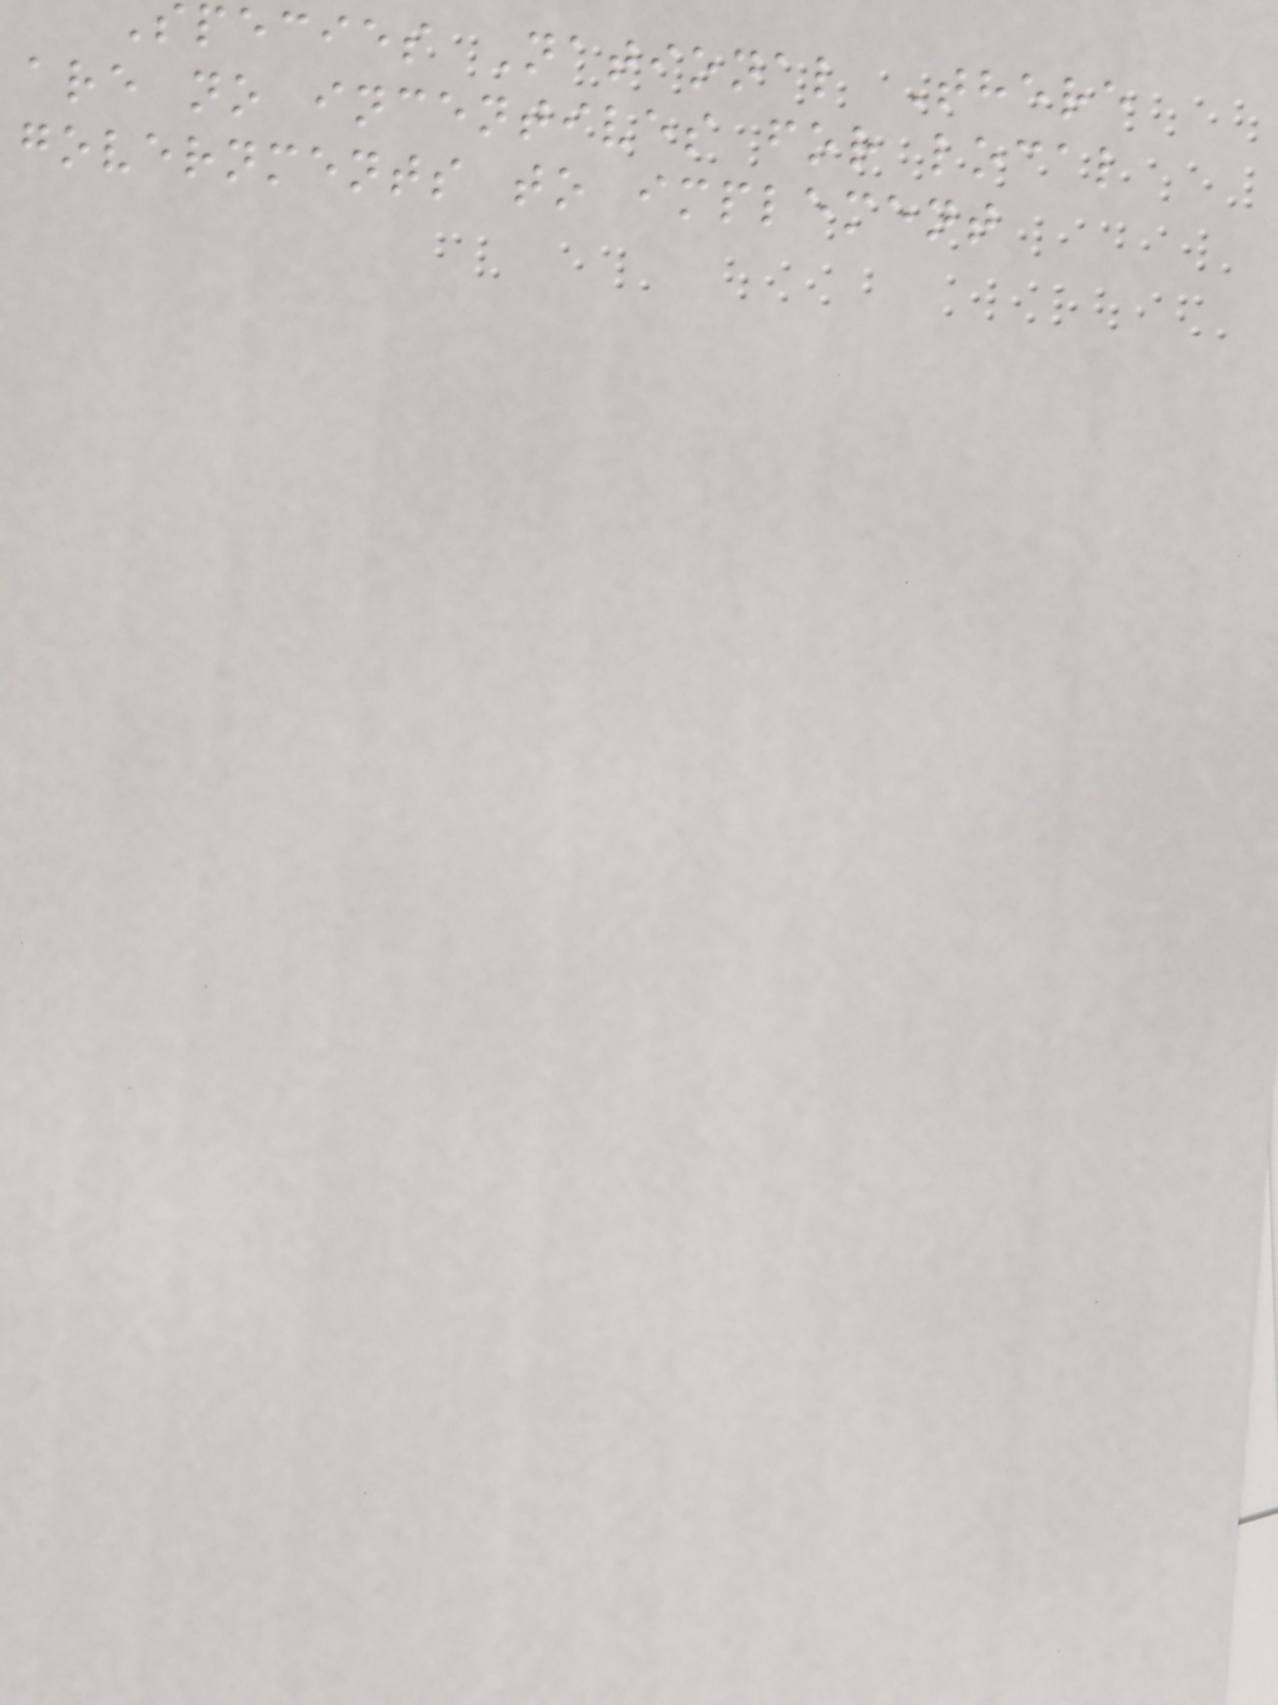pecies National There
are no incentives for local
governments to implement
